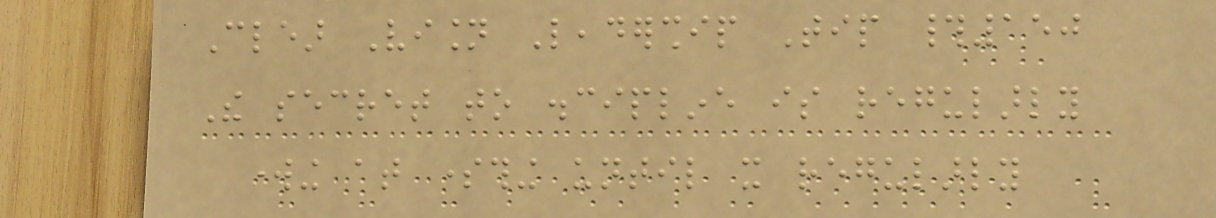Clear Vision Leadership Tip #150
The secret to discipline is regularly
working at something until it regularly
